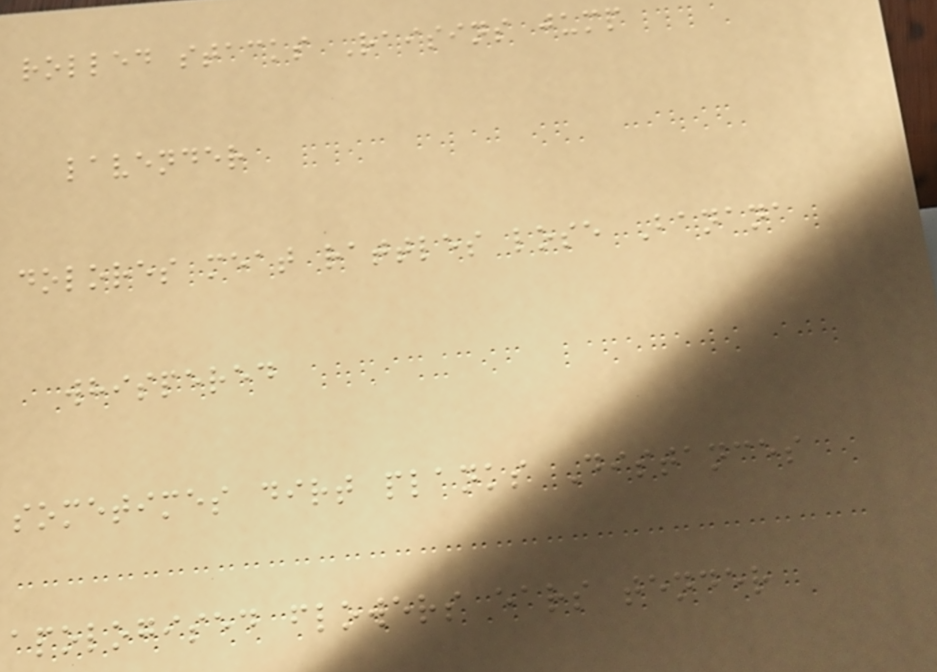rolled stacks Raisins jump
lavender
dolores meat rattles lose Banana
whispered
sometimes dirt planks Distances
apologised flowers ears tender
